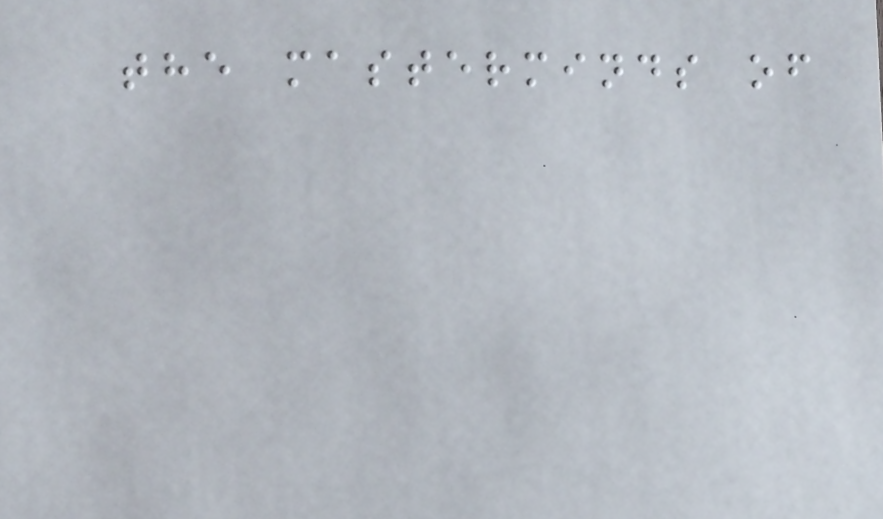the masterminds of
